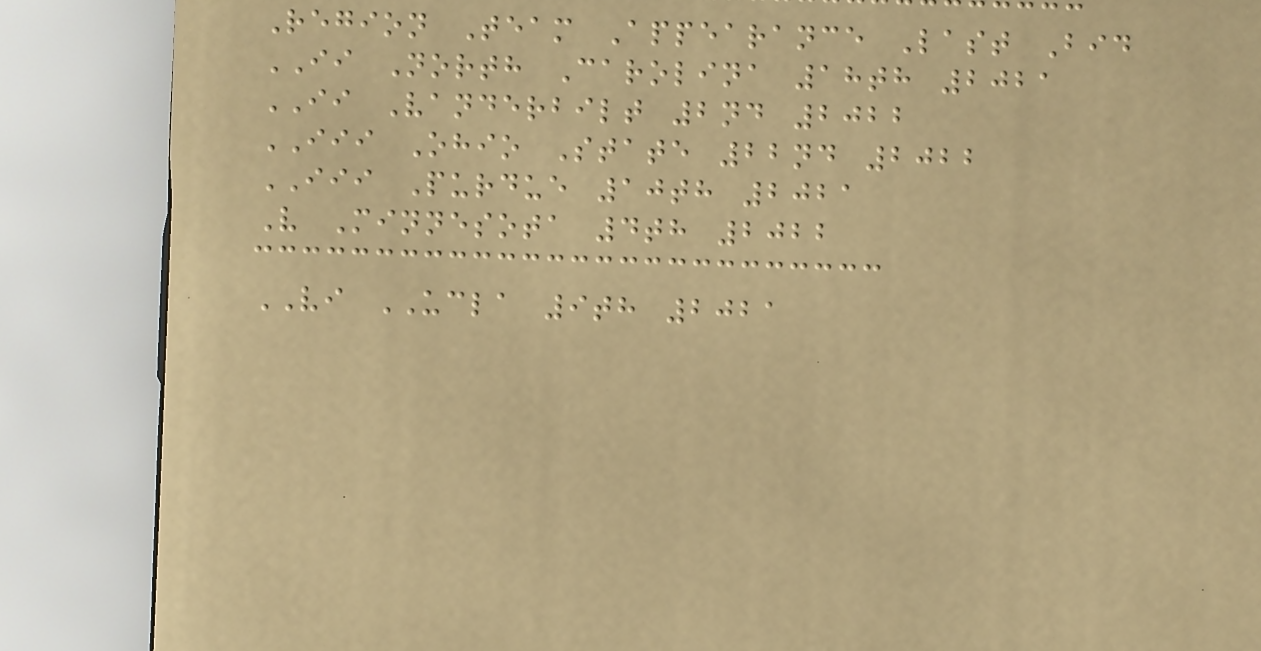Region Team Appearance Last Bid
II North Carolina 18th 2021
II Vanderbilt 2nd 2022
III Ohio State 22nd 2022
III Purdue 10th 2021
V Minnesota 4th 2022
VI UCLA 9th 2021
